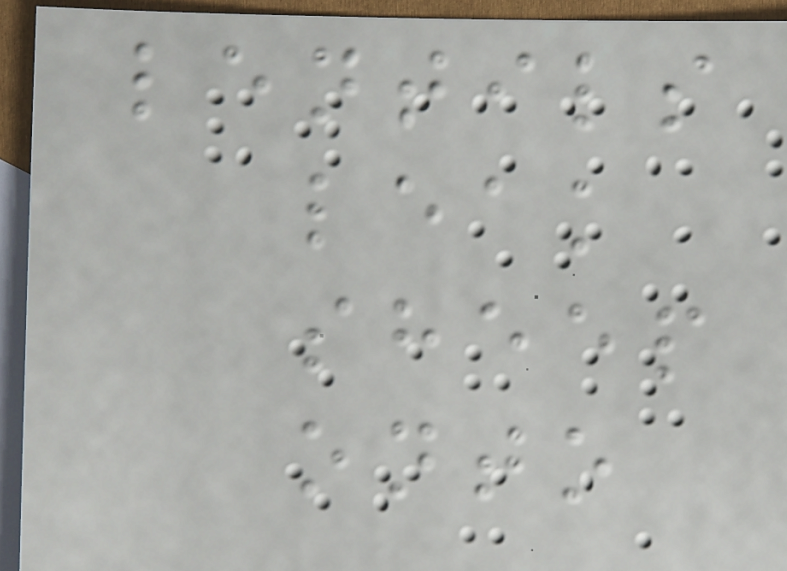lentils
leak
sheep
onto
